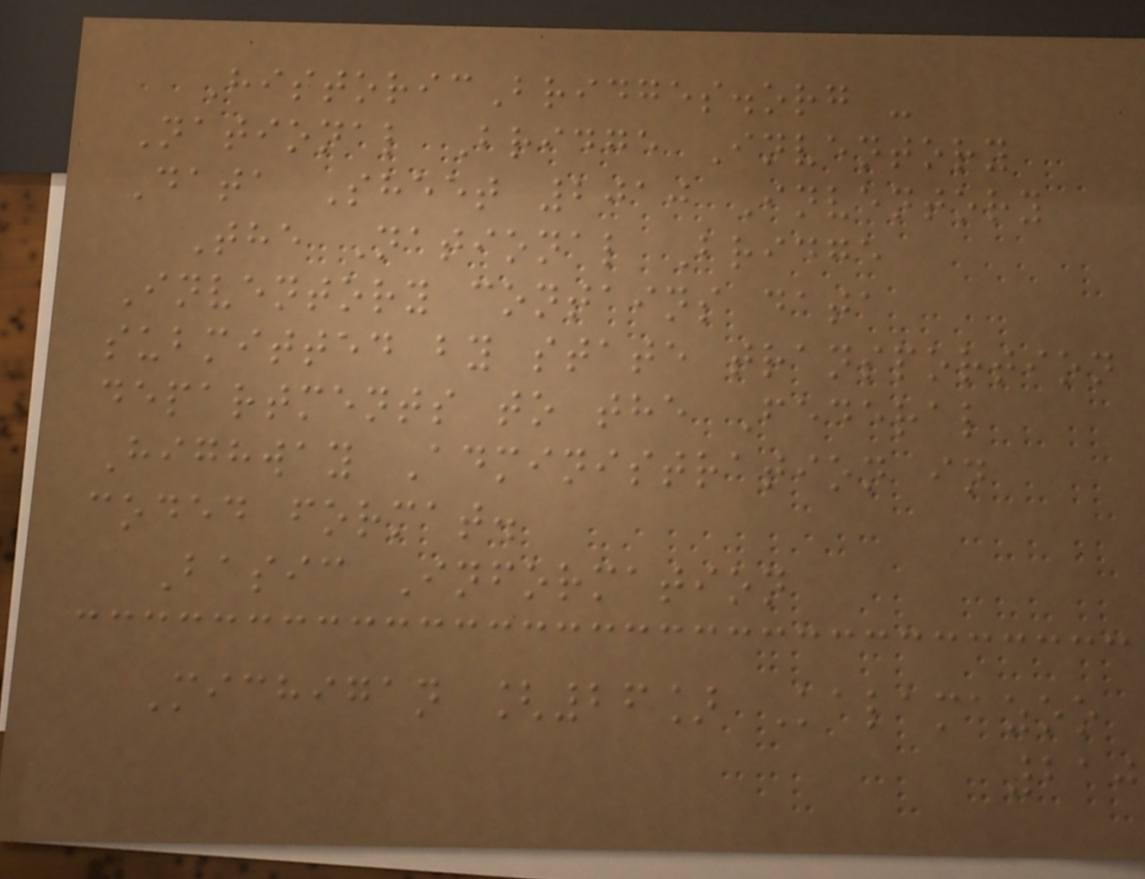HistoricBridges.org -
National Bridge Inventory
Data Sheet 2010 Inventory
The National Bridge
Inventory contains data
submitted by state transportion
departments to the Federal
Highway Administration in
coded format.
Basic Information
Michigan [26] Kalamazoo
210
